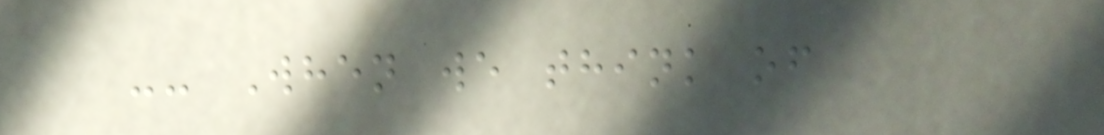-- When we think of
